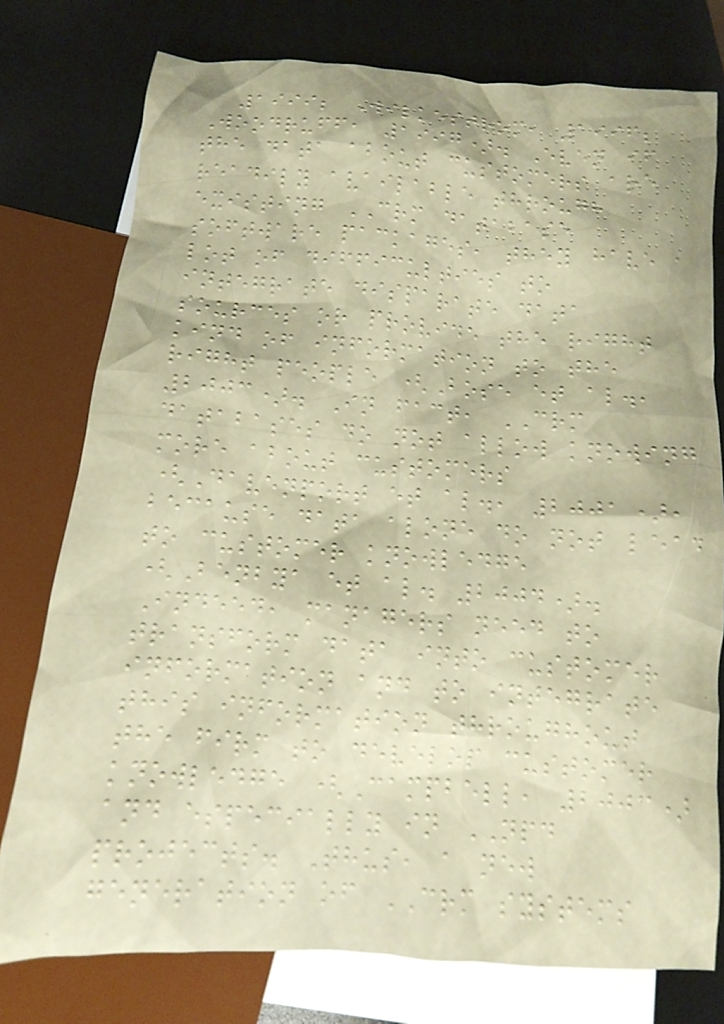1999; Wilkestrom, 1996;
Woodruff, 1997). Even if
the data about customers are
readily available through
existing CRM database
software packages, they have a
lot of difficulties to
integrate disparate data
sources or provide the right
kind of information to the
right people (Bose et al.,
2003). In fact, CRM
databases do not allow knowing
more about customers
(Davenport et al., 2001),
because data alone do not lead
to customer knowledge
(Benbya et al. 2004).
Indeed, managers need to
transform data into customer
information and to integrate
this information throughout
the firm to develop customer
knowledge (Campbell, 2003)
and especially in NPD
projects. Thus, a new
generation of CRM systems
